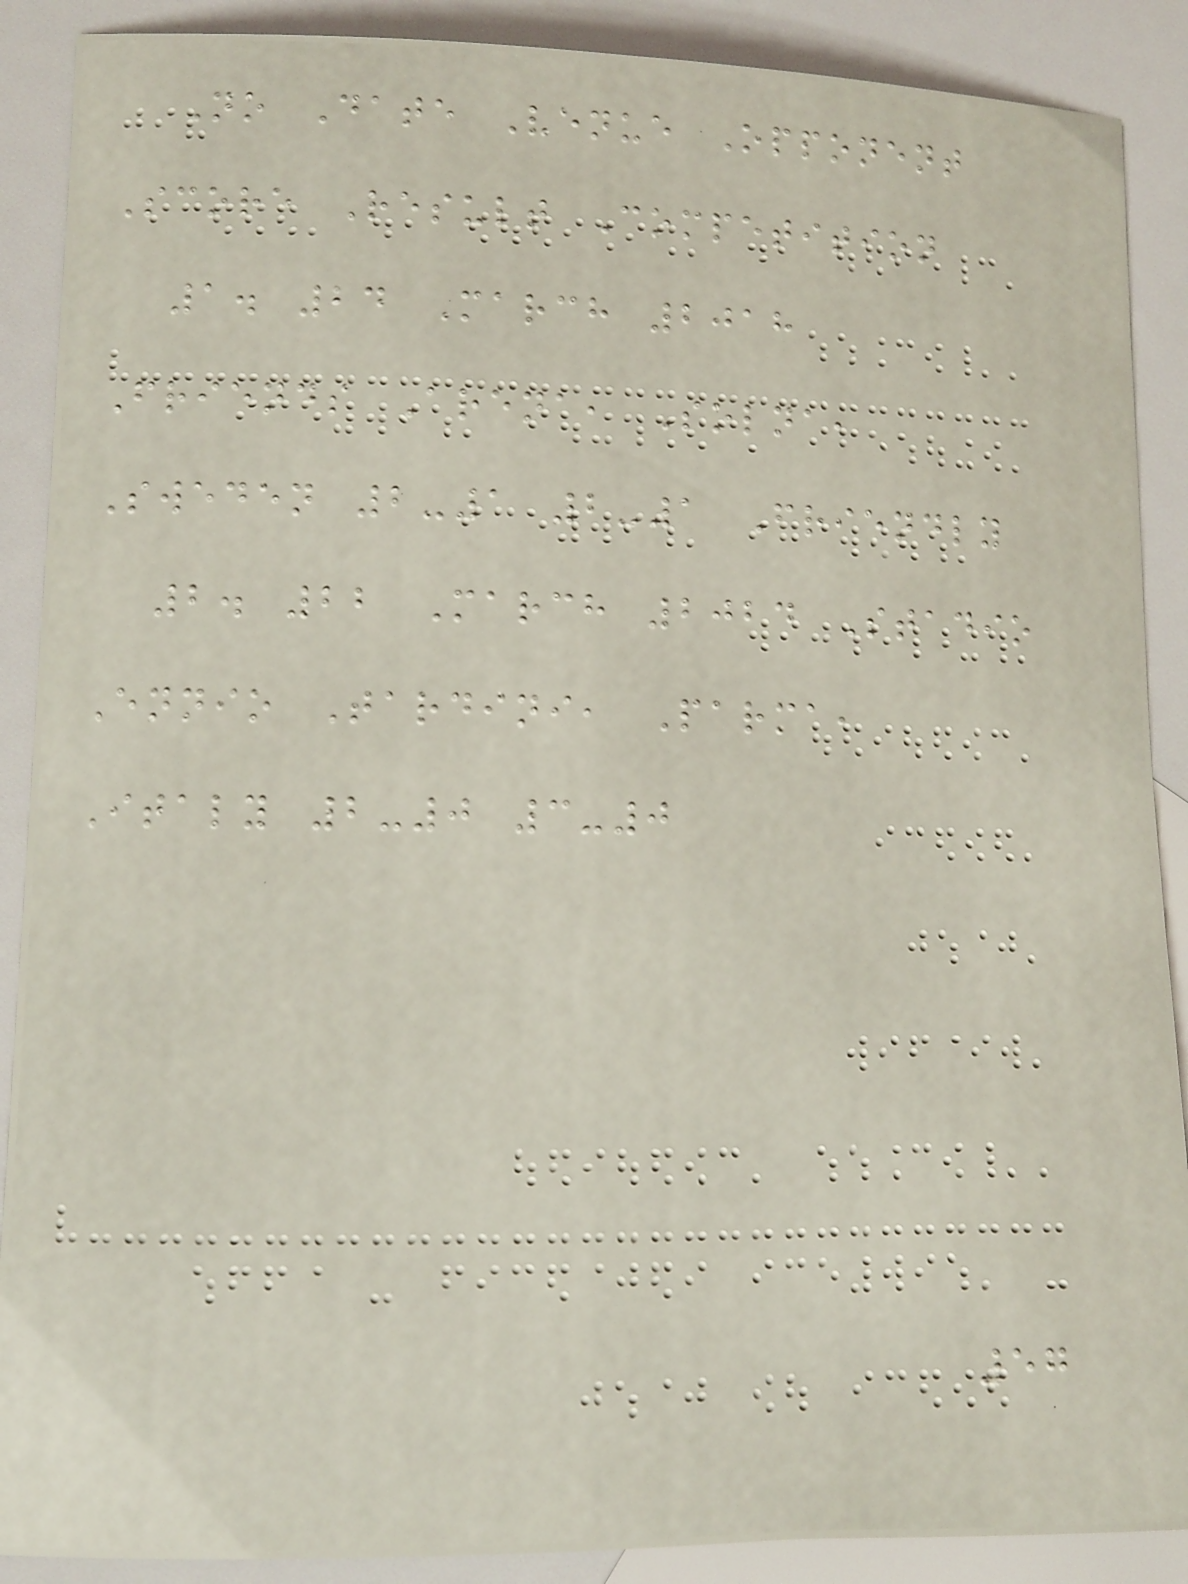No Date Venue Opponent
Score Result Competition
1. 24 March 2018
Friends Arena, Solna,
Sweden 2-1 2-1 Friendly
2. 22 March 2024 Stadio
Ennio Tardini, Parma,
Italy 2-0 3-0
57
